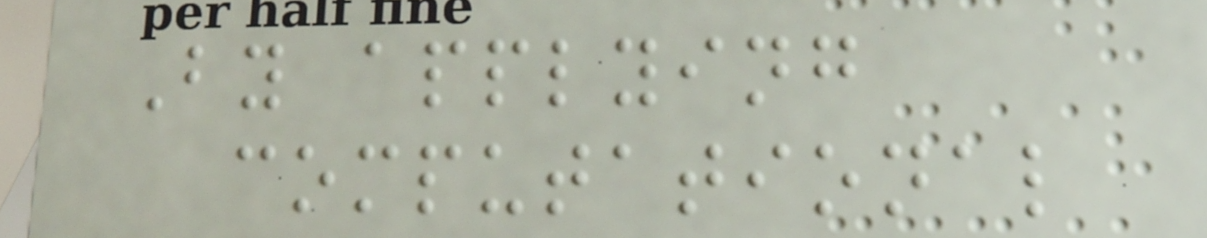By applying
computational
